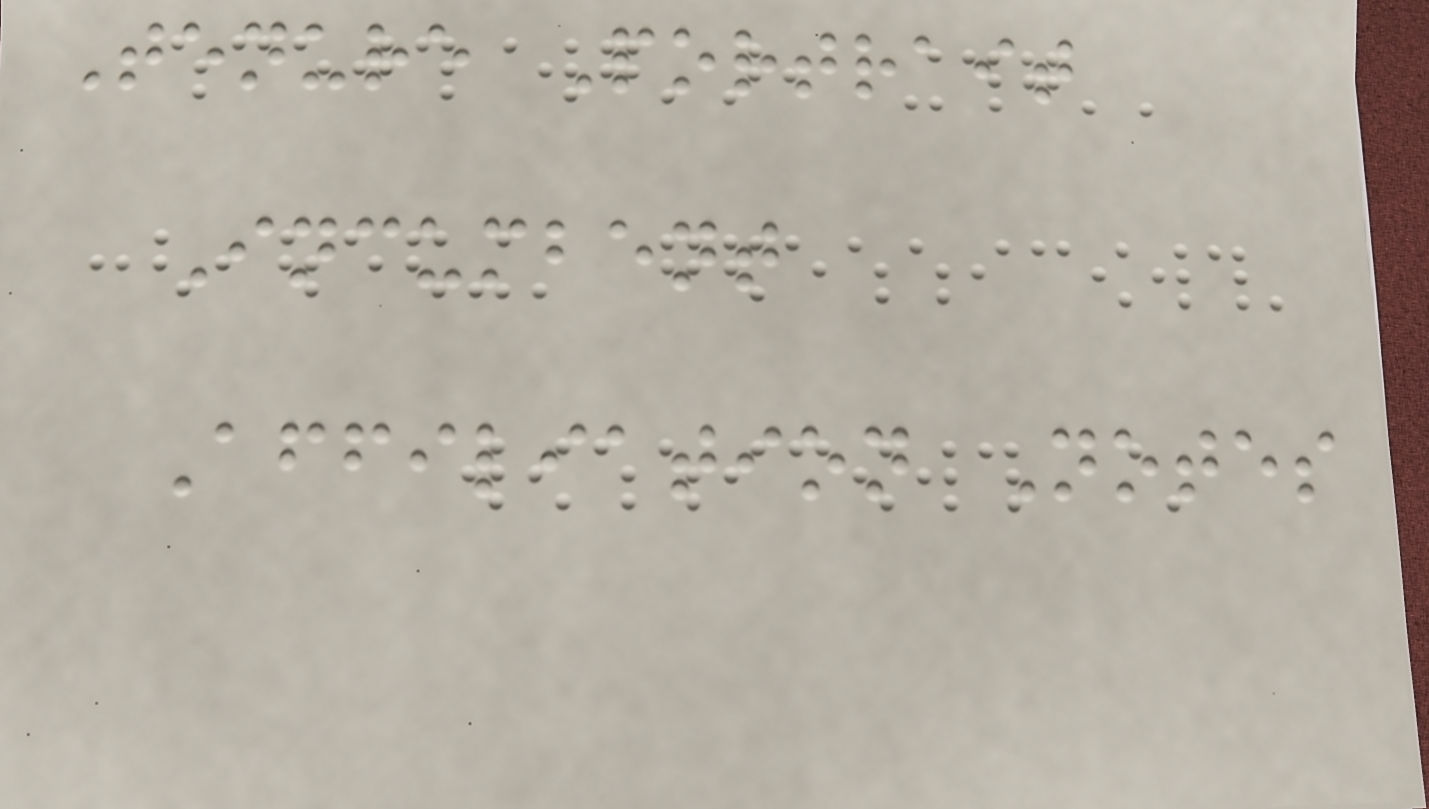Tenure Portrait
Incumbent
Affiliation Notes
